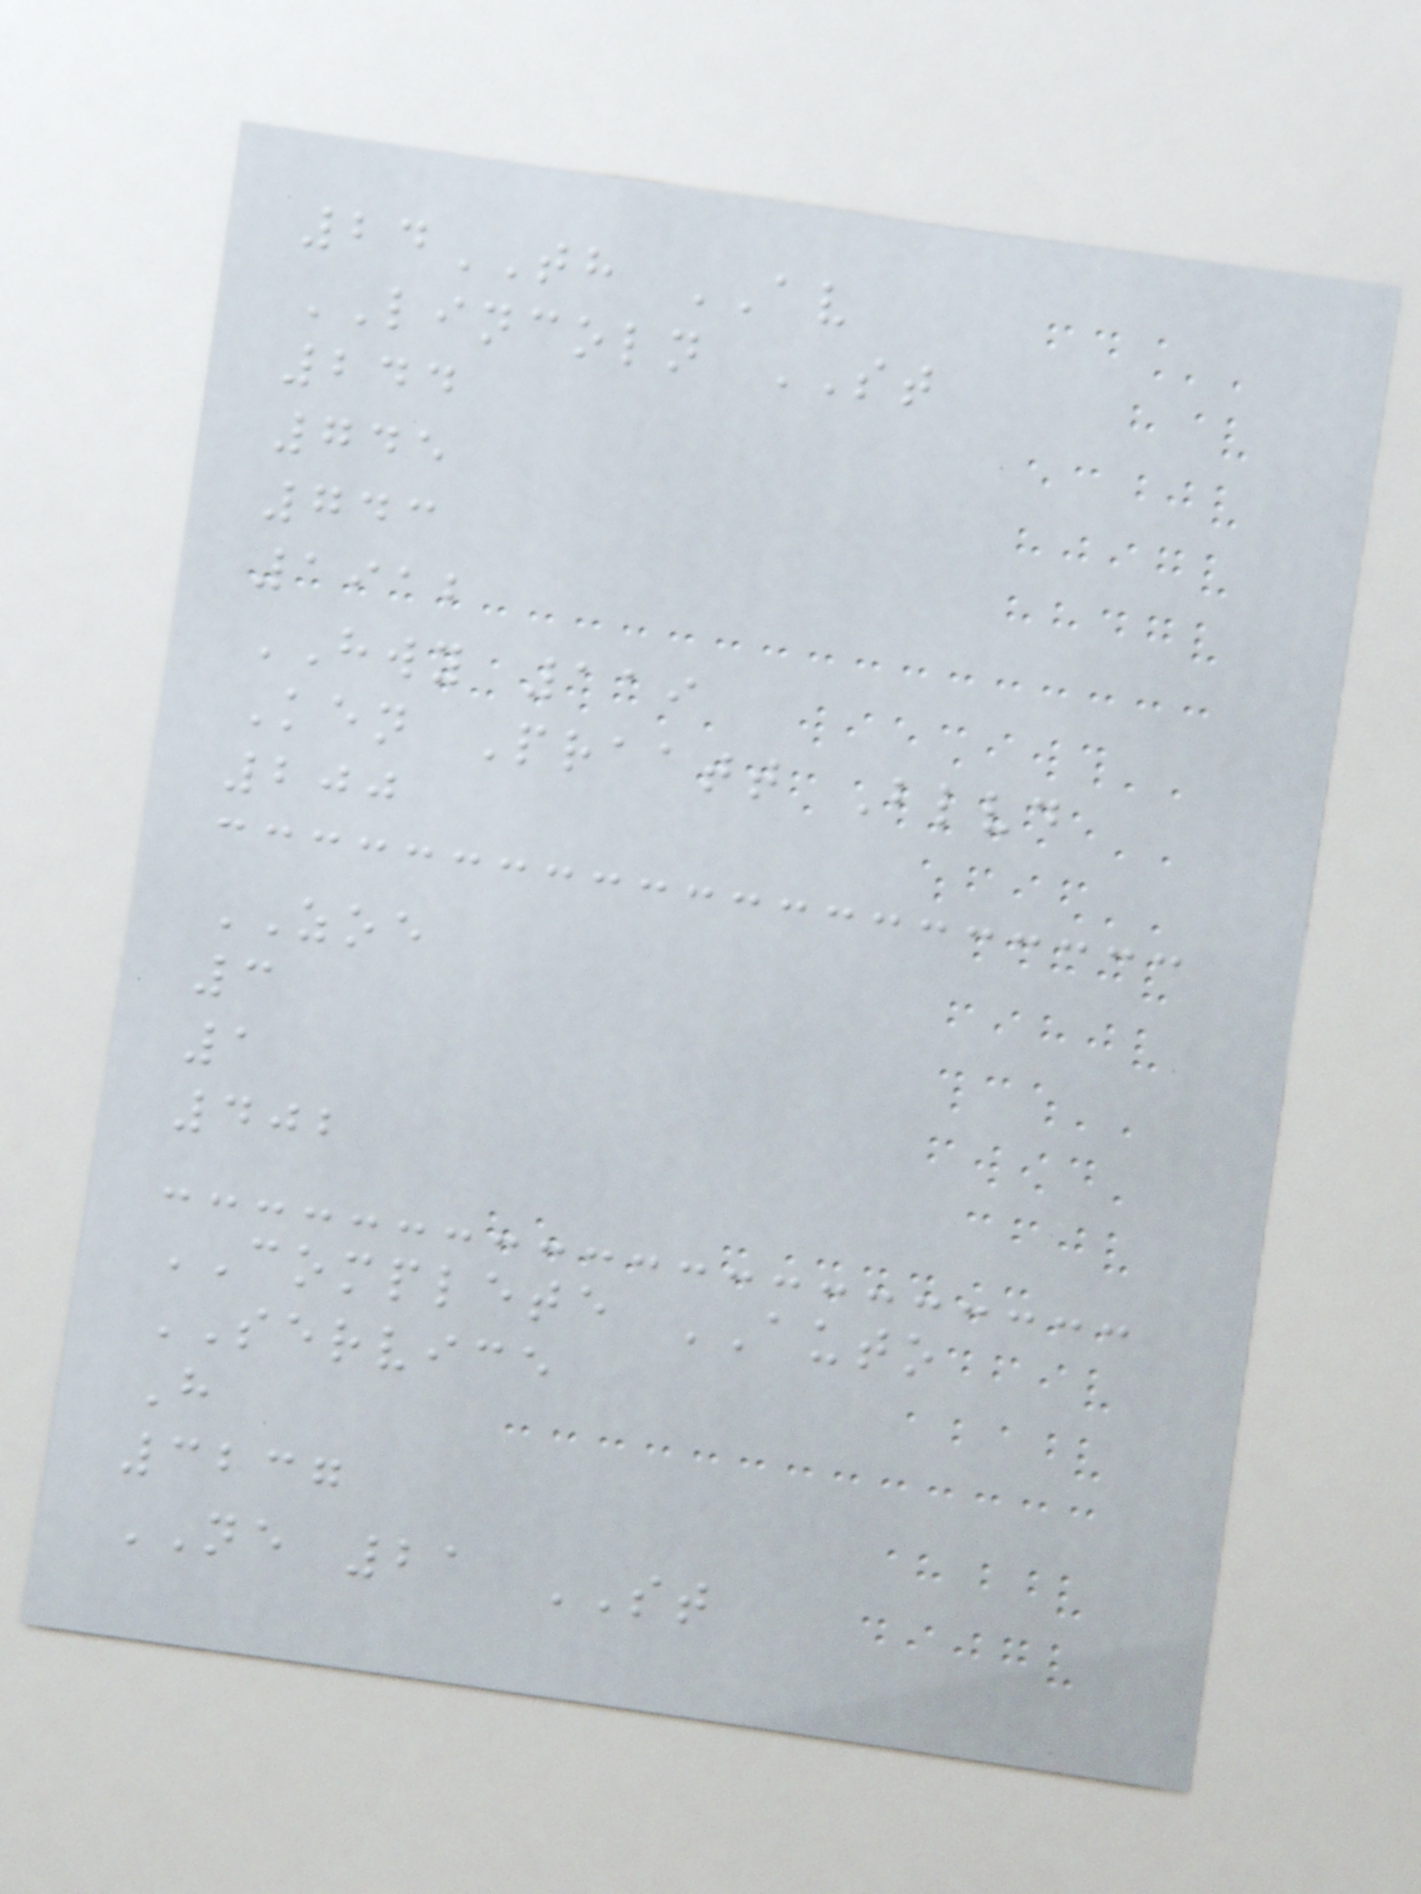24TH AV
LINCOLN ST
244
745
743
1912
HWY 119
Ken Praatt Blvd
200
ZOE
3
1
402
COMPLETE AUTO
SERVICE
H
3237
NE 21 ST
